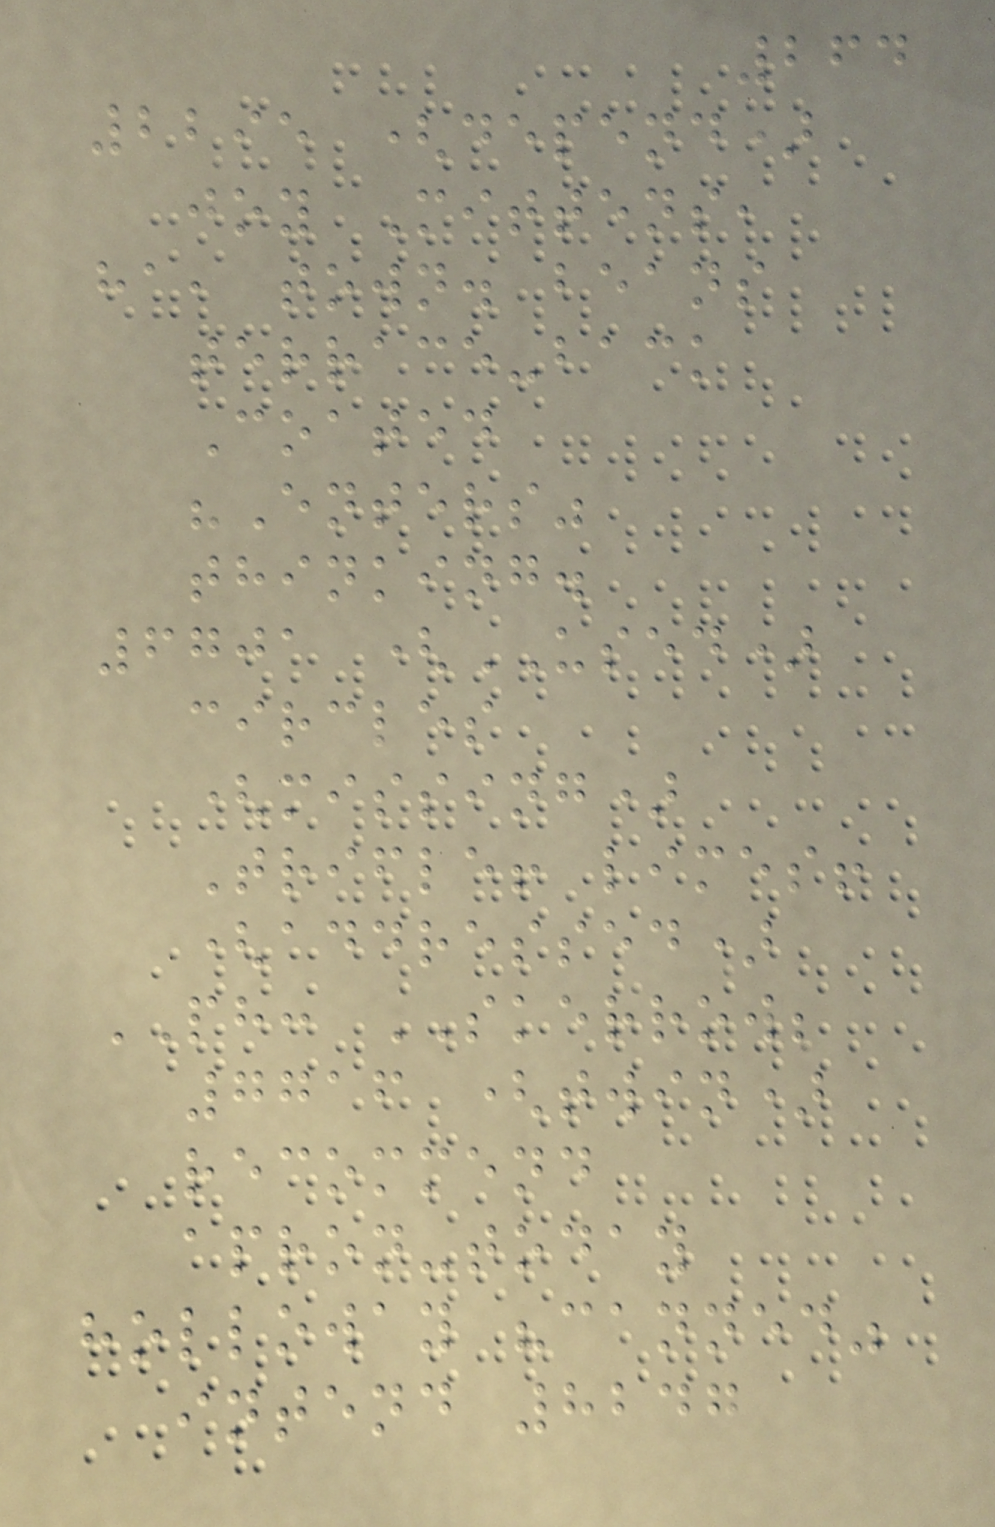264
2295 (depend)
joy Mittens,
ha, town. beans
terrace-back
Coated
"Enters"
thinking.
6701 (USED)
circles
(missing)
Trifle! limes!
(addressed)
PH: SKERROW;
7716 (twin)
recommend
apron-today
holloway "canned"
intend 8247
